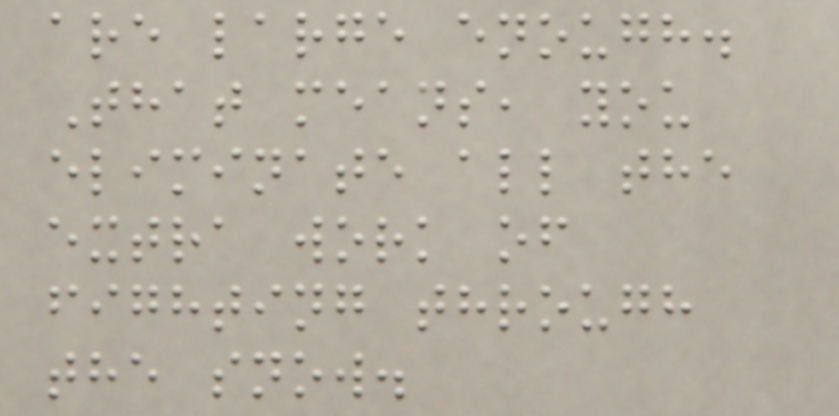are large enough.
That means, you
eliminate all the
extra work of
fighting through
the snow.
